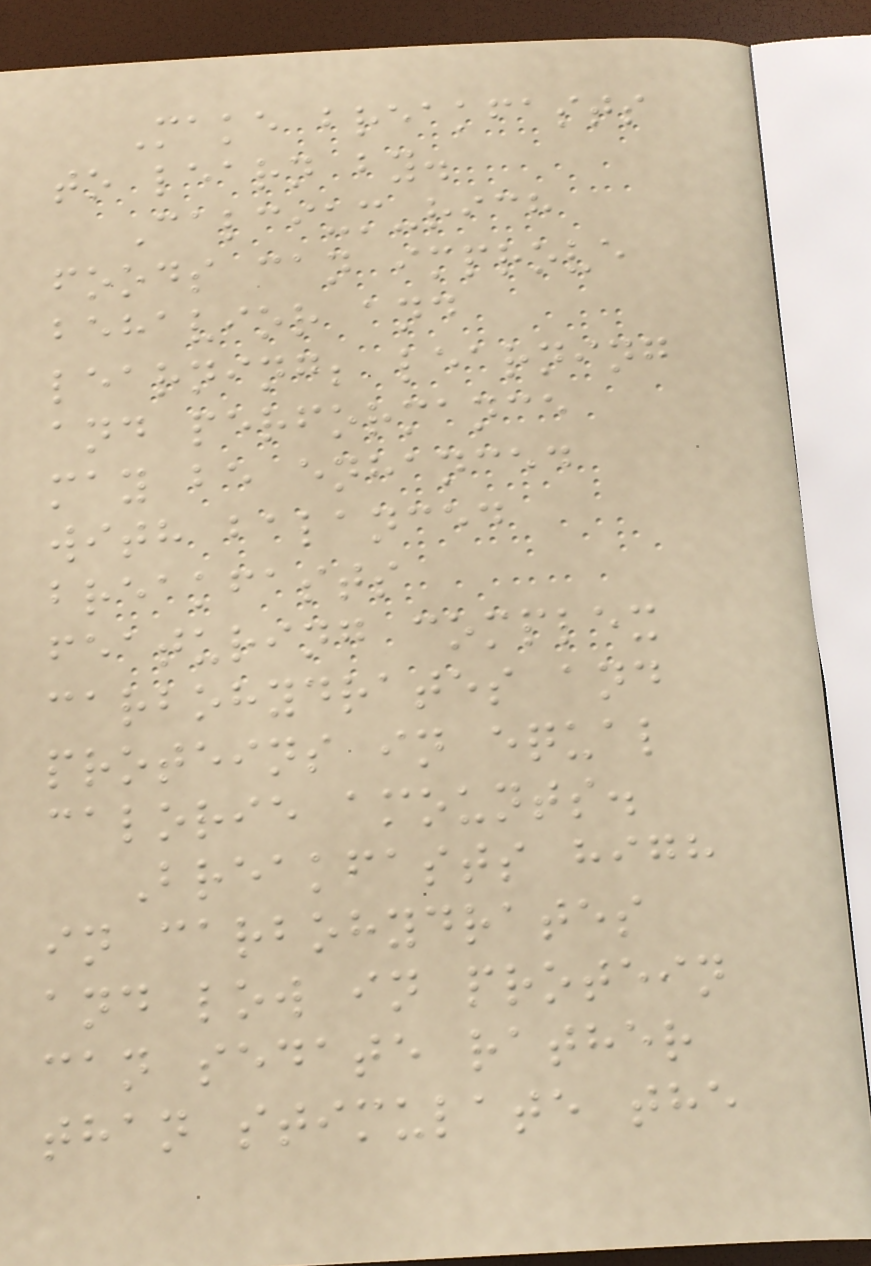Make breakfasts
to learn by.
Calcium-rich
foods can improve
behavior and
learning; learning
and performance
may be enhanced
with balanced
breakfasts
featuring complex
carbohydrates and
proteins in equal
calorie amounts.
Breakfasts high
in carbohydrates
and low in protein
can sedate rather
than stimulate the
